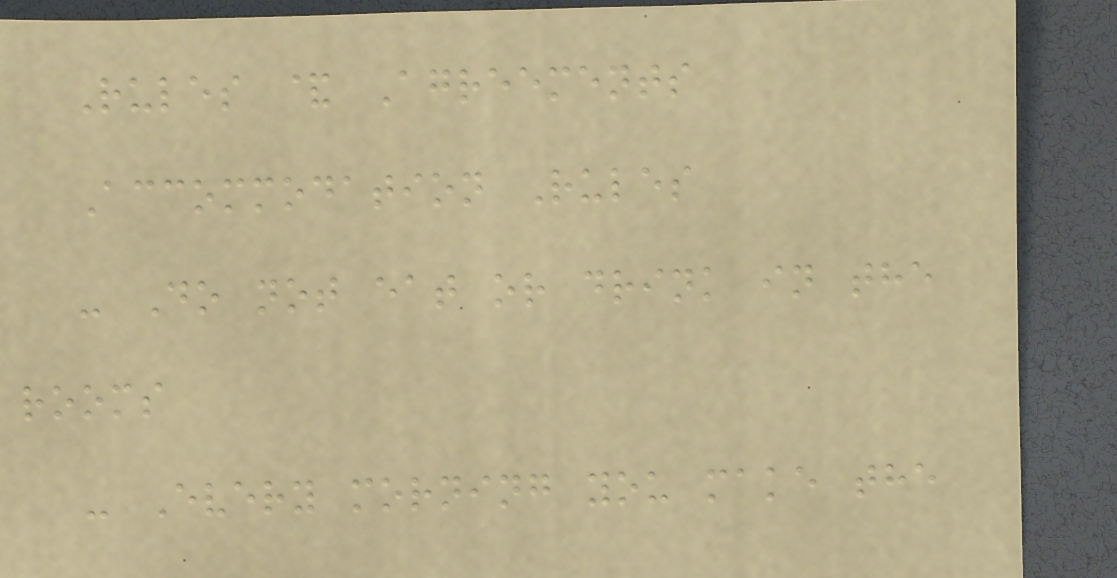Rules & Agreements
Accommodation Rules
- Do not eat or drink in the
rooms
- Every morning you make the
